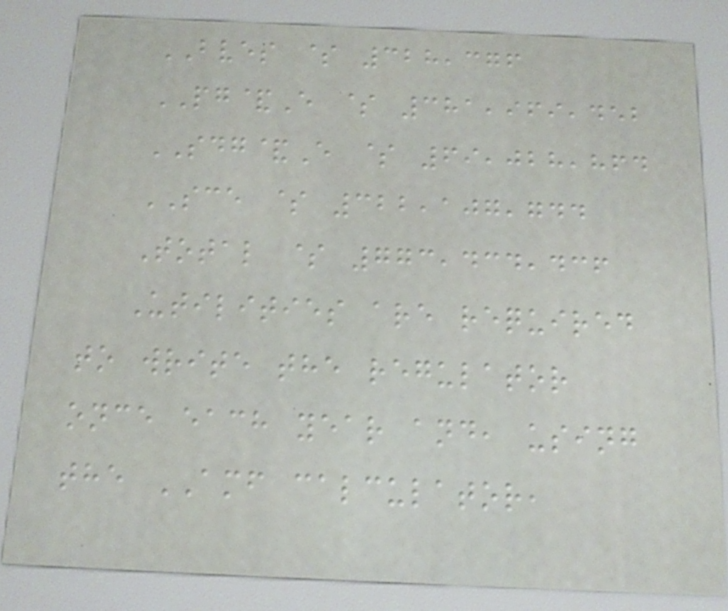BVES $ 328,376
PG&E $ 381,969,452
SDG&E $ 69,028,864
SCE $ 322,107,744
Total $ 773,434,436
Utilities are required
to write the regulator
once each year and, using
the AMF calculator,
